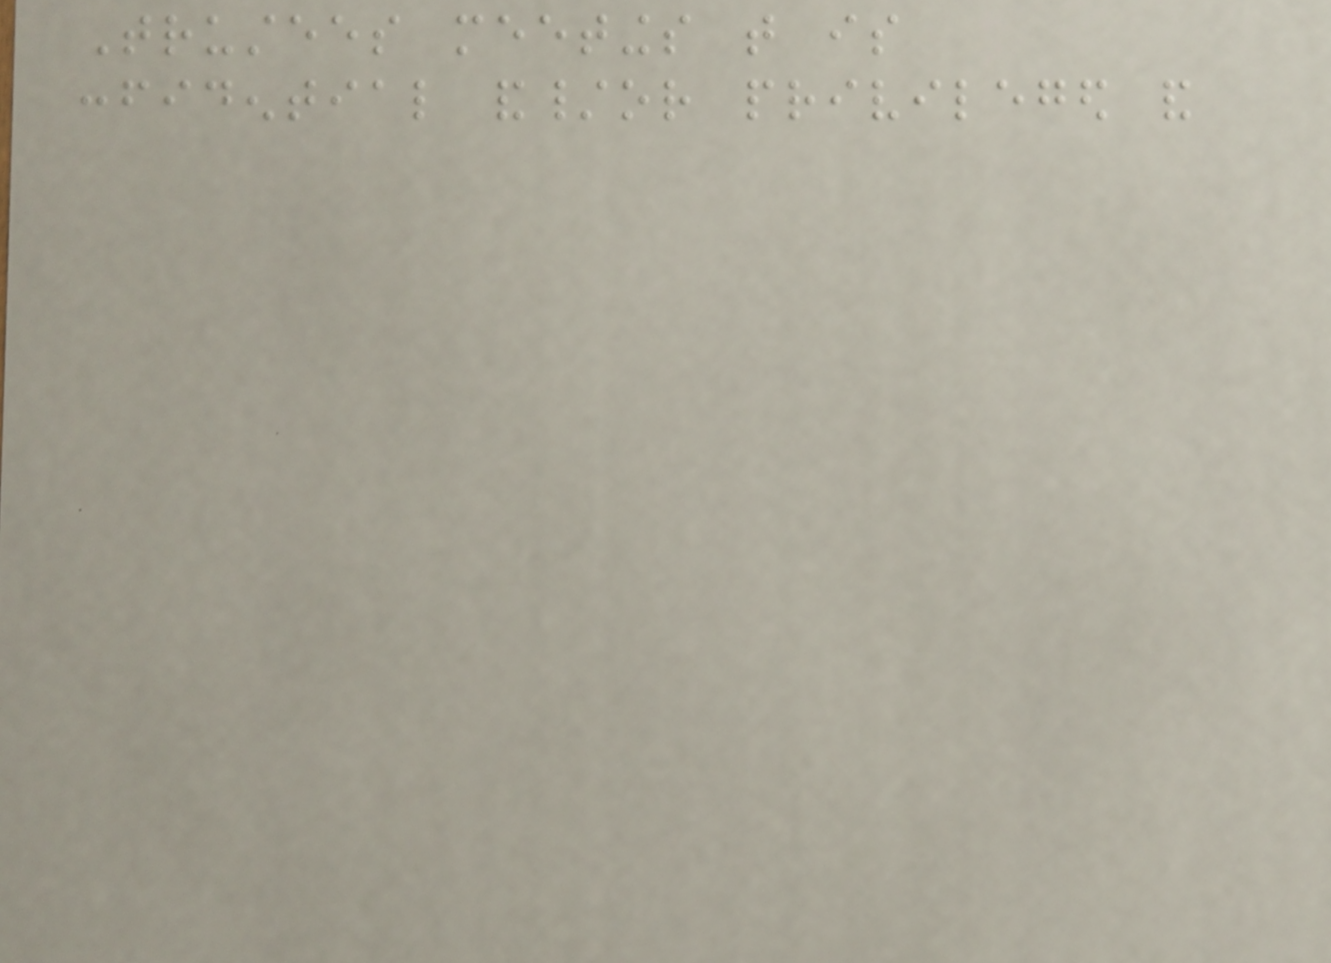Trustees meetings that is
confidential and/or privileged and
